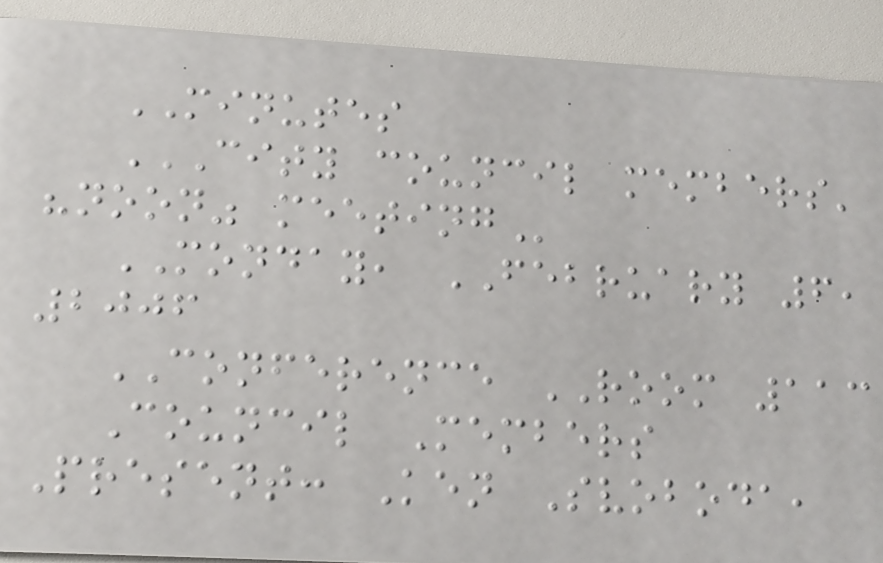MINUTES
CITY COUNCIL MEMBERS'
"NOON" MEETING
MONDAY, FEBRUARY 6,
2006
CONFERENCE ROOM 113
Council Members
Present: Ken Svoboda,
